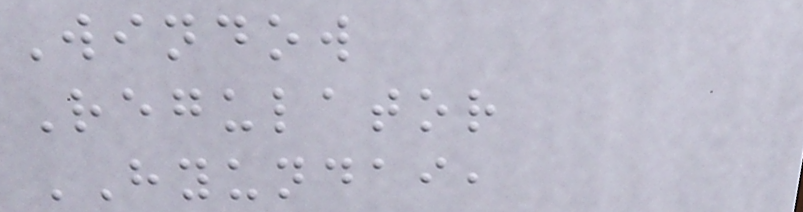Window
Regulator
HYUNDAI,
